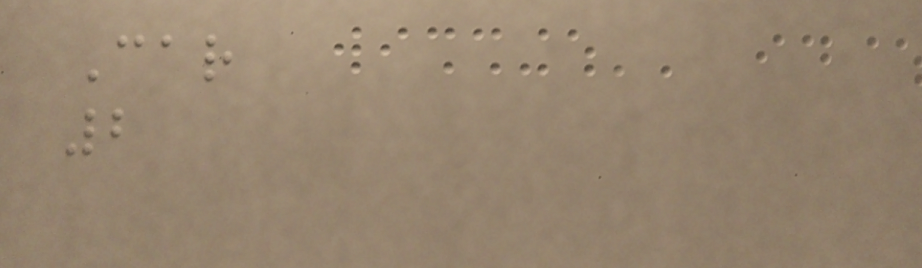Car
2
